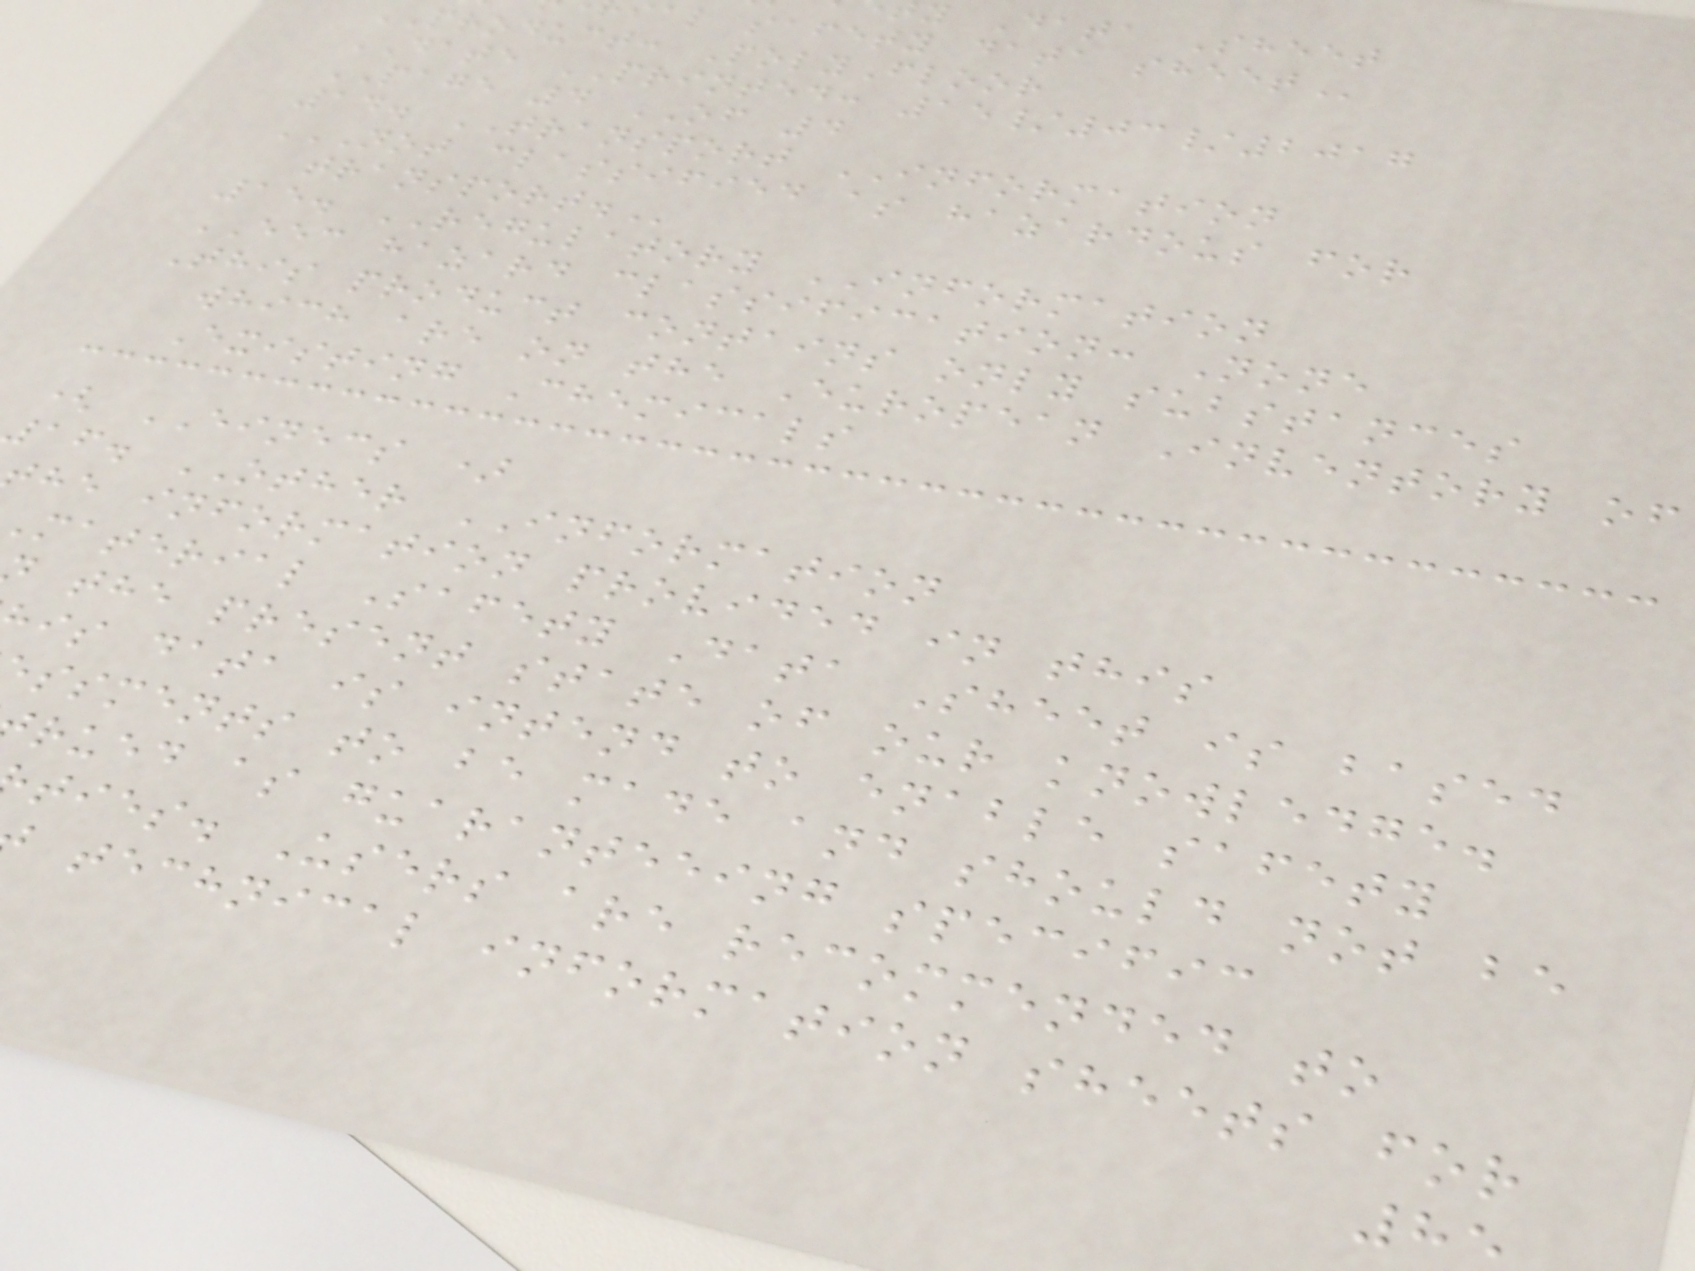y Data Sheet
al safety data
PRODUCT: PolyFloor
DATE PRINTED: 15/03/2017
PAGE 4 OF 4
14. TRANSPORT INFORMATION
NOT CLASSIFIED AS HAZARDOUS FOR
15. REGULATORY INFORMATION
EEC hazard classification: None
This product contains only substances
which are on the European Inventory of
Existing Chemicals
( EINECS )
16. OTHER INFORMATION
he information provided in this
material Safety Data Sheet is based
the present state of our knowledge.
is data is intend to enable safety
ssments to be made and should not be
rued as guaranteeing specific
ties. Users are recommended to
technical information sheets for
